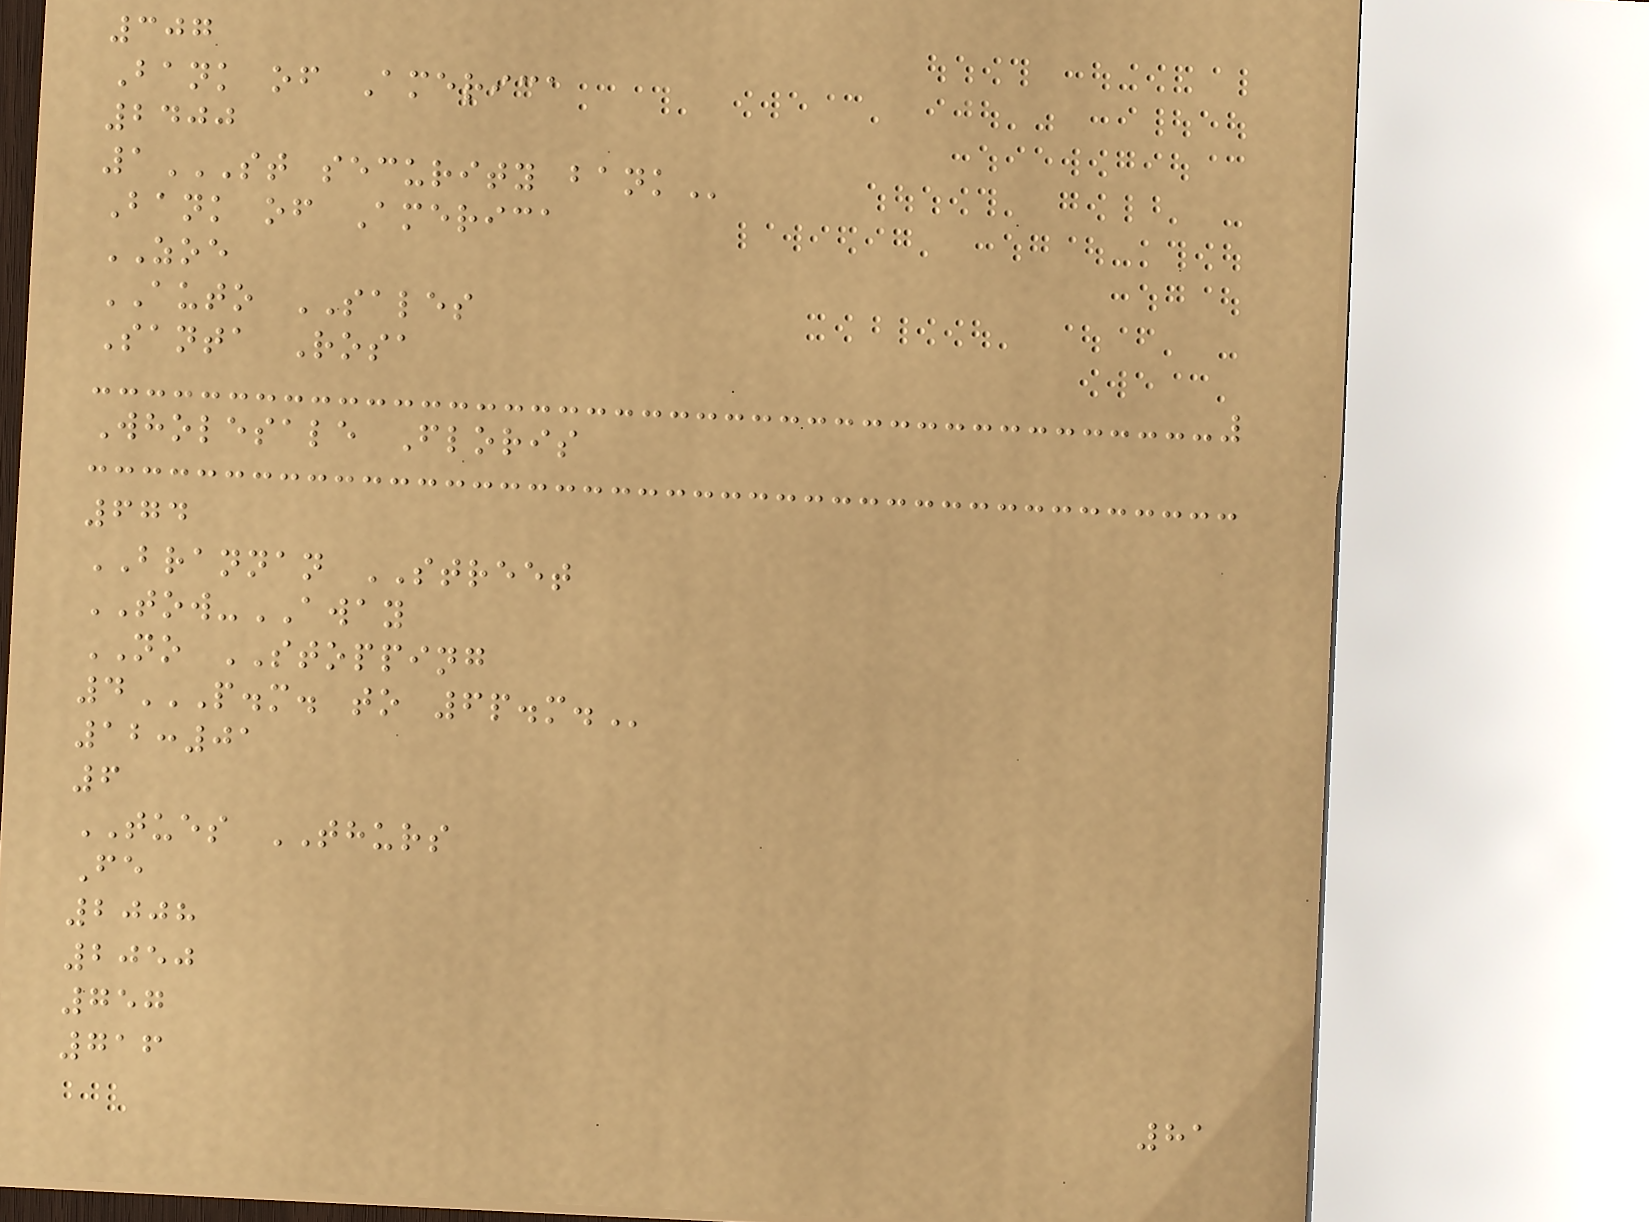307
Bank of America
2400
1ST SECURITY BANK
Bank of America
ZOE
AUTO SALES
Santa Rosa
Wholesale Floris
674
BRANNAN STREET
TOW-AWAY
NO STOPPING
4P.M. TO 6P.M.
12:01
6
TUES THURS
Fe
2008
2050
757
716
81
